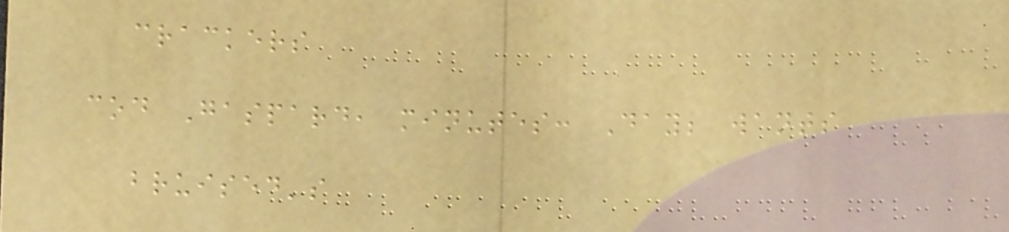crackers
cod Gaspard, minutes: Day; wants
bruised's
